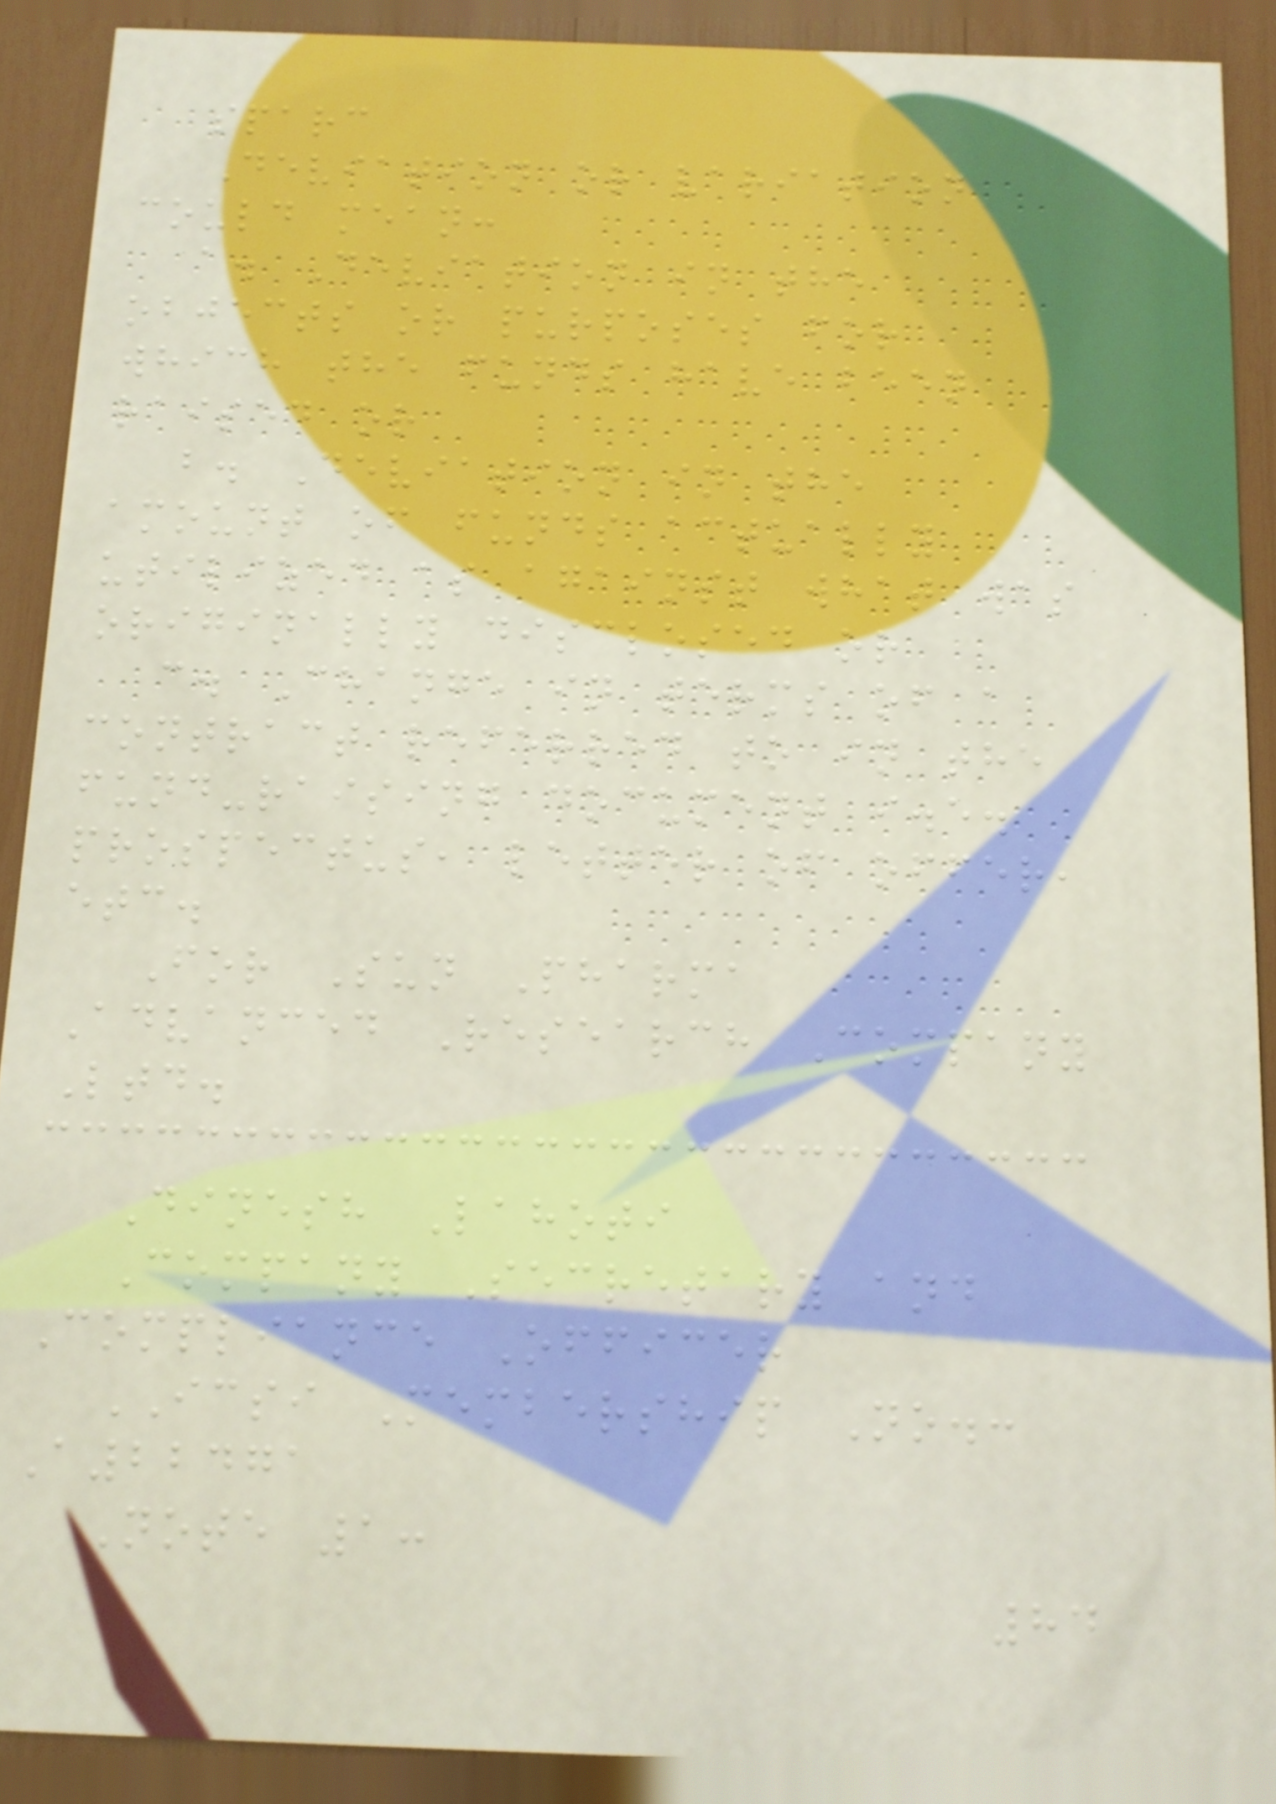sparc
Deviation or variation
could mean:
a. Deviation in the
objects or purposes for
which the funds have been
raised or
b. Deviation in the
amount of funds actually
utilized as against what was
originally disclosed or
c. Change in terms of a
contract referred to in the
fund-raising document i.e.
prospectus, letter of offer,
etc.
For Sun Pharma
Advanced Research Company
Ltd.
Dinesh Lahoti
Company Secretary and
Compliance Officer
ICSI Membership No.:
A22471
Note 1:
84
